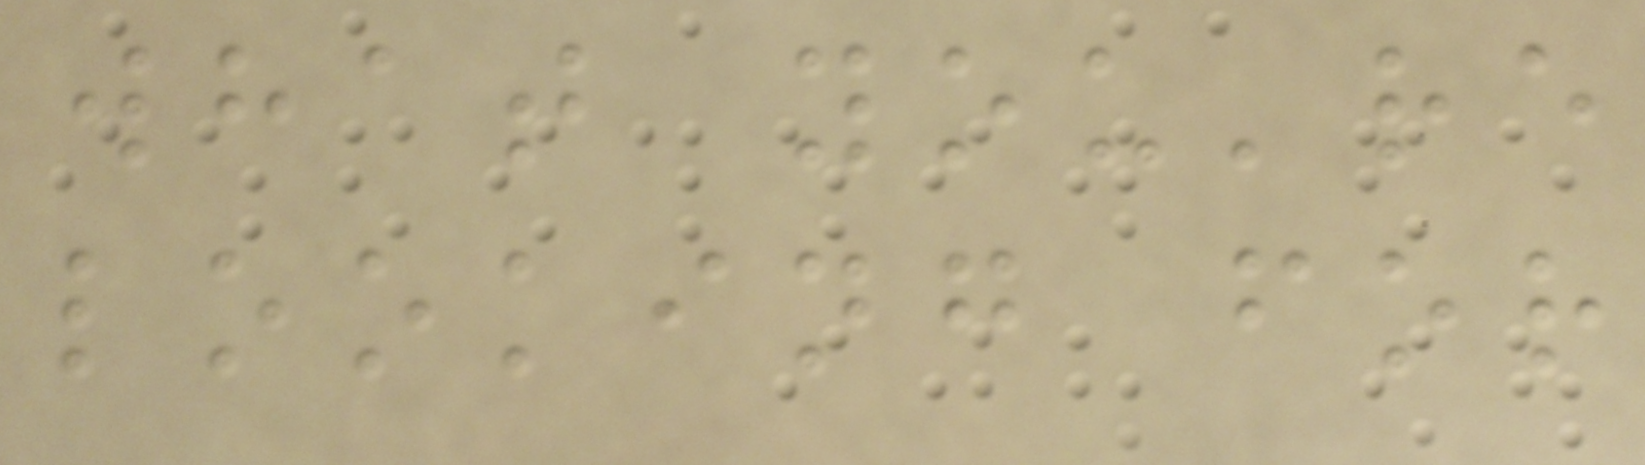what you're
looking for
